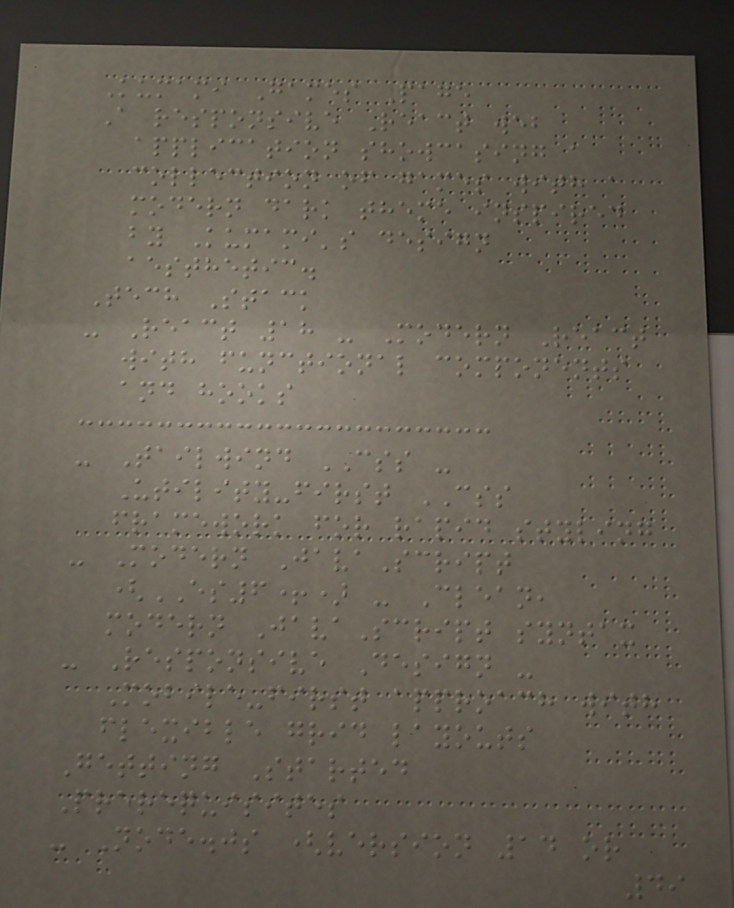Kumami Games Page
A responsive React web
application showcasing a
collection of games with a
modern dark theme inspired
by Kumami's design
aesthetic.
Tech Stack
- React 18 - Modern React
with functional components
and hooks
- Tailwind CSS -
Utility-first CSS
framework for rapid styling
- Modern JavaScript
(ES6+) - Clean,
modern JavaScript syntax
- Responsive Design -
Mobile-first approach with
flexible grid layouts
Getting Started
Prerequisites
- Node.js (version 14 or
49
